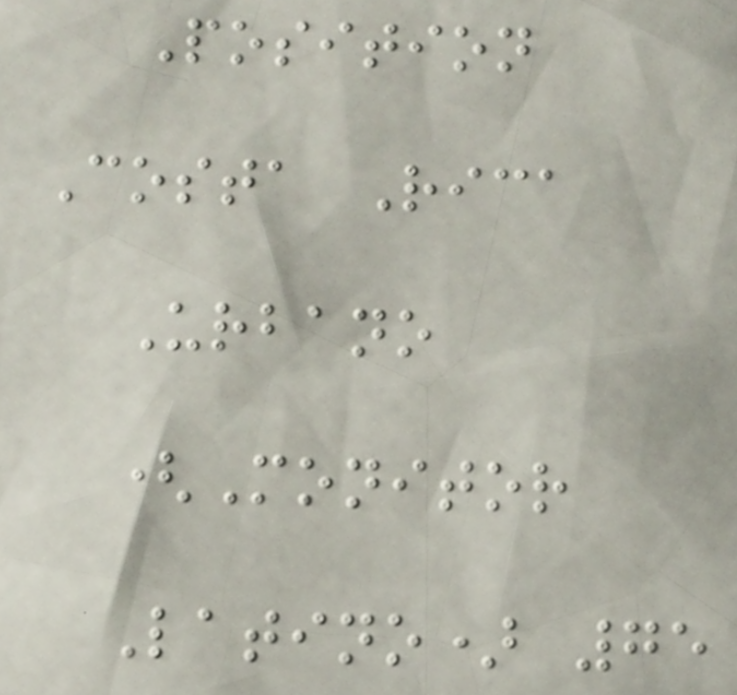Position
Costa Rica
Urbano
(Monitor
Latino) 75
